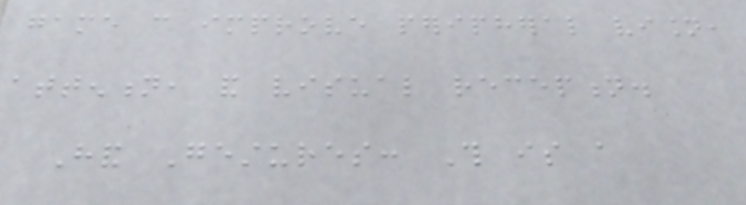game can improve peripheral vision,
attention, and visual reception.
Hand Gestures: This is a
